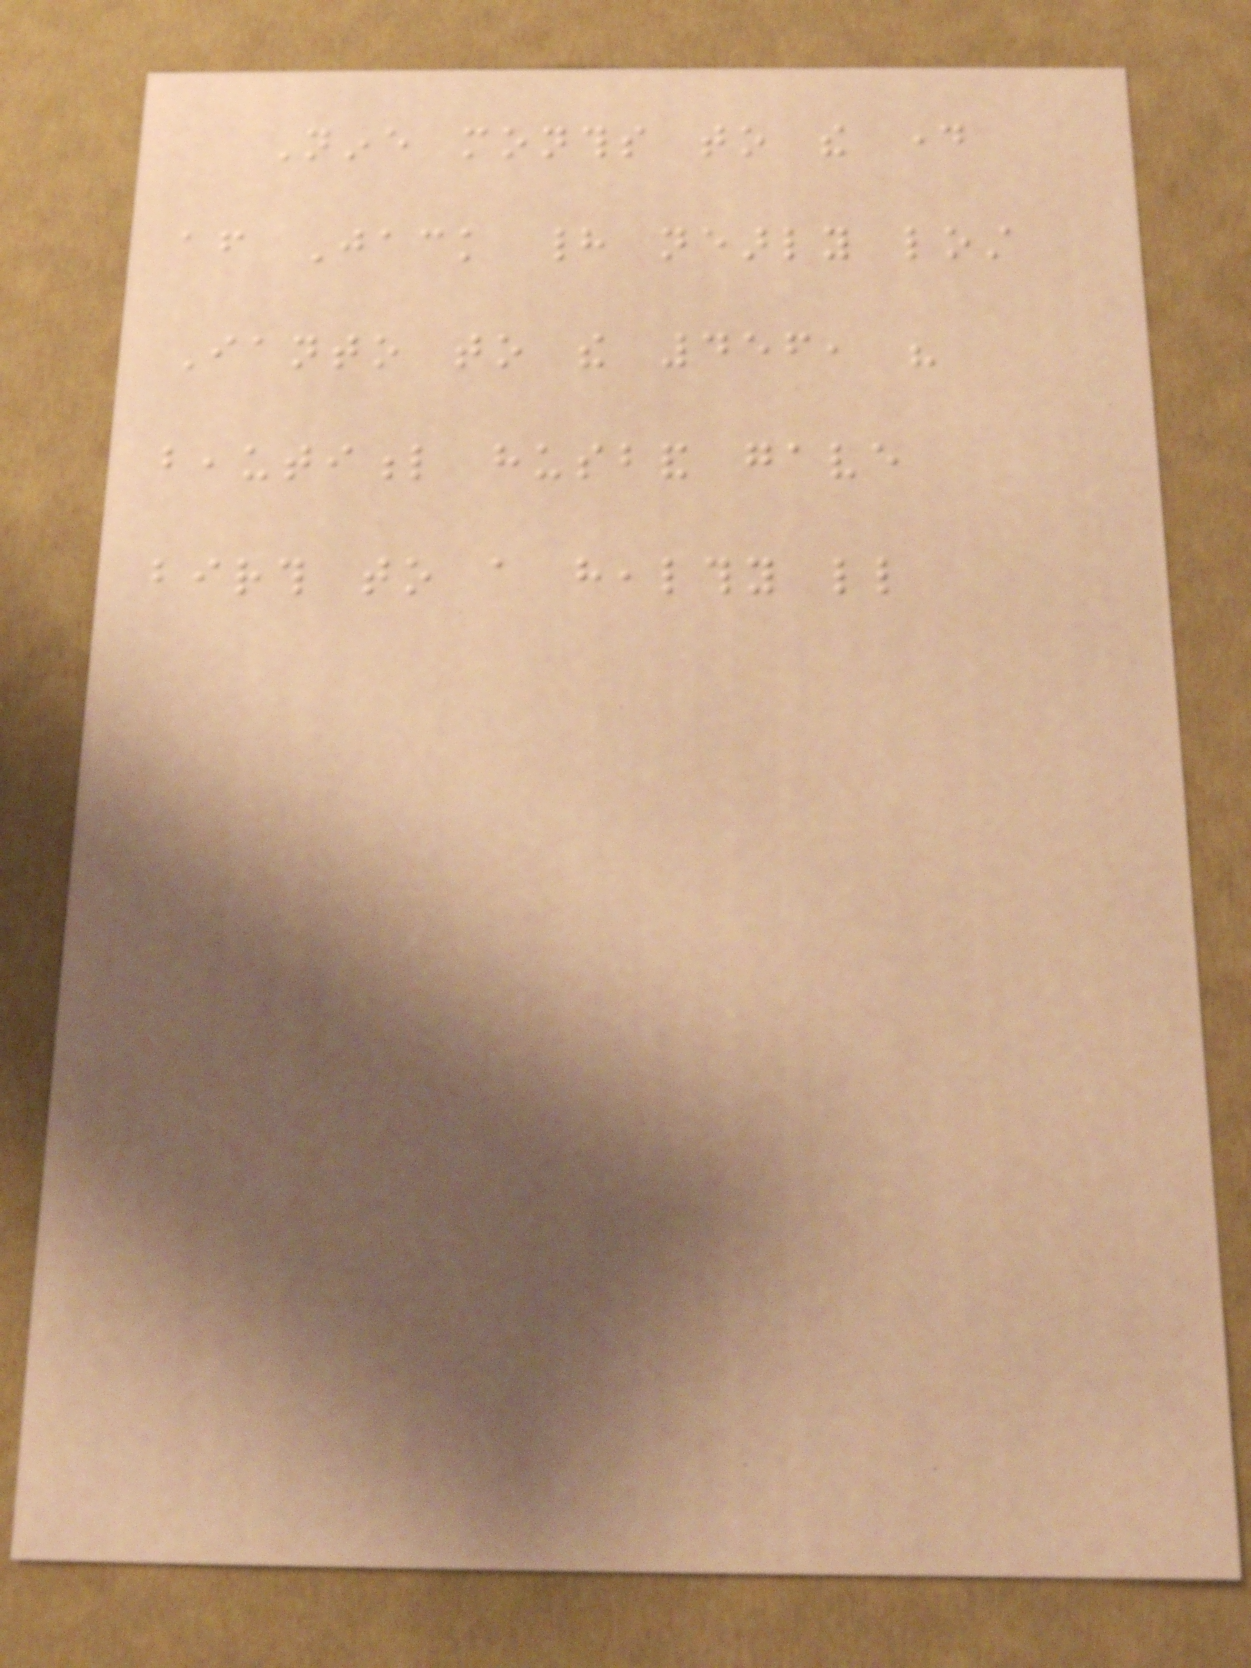Nine months to the day
after Jack had nearly lost
Ianto to the 456, his
beautiful husband gave
birth to a healthy little
